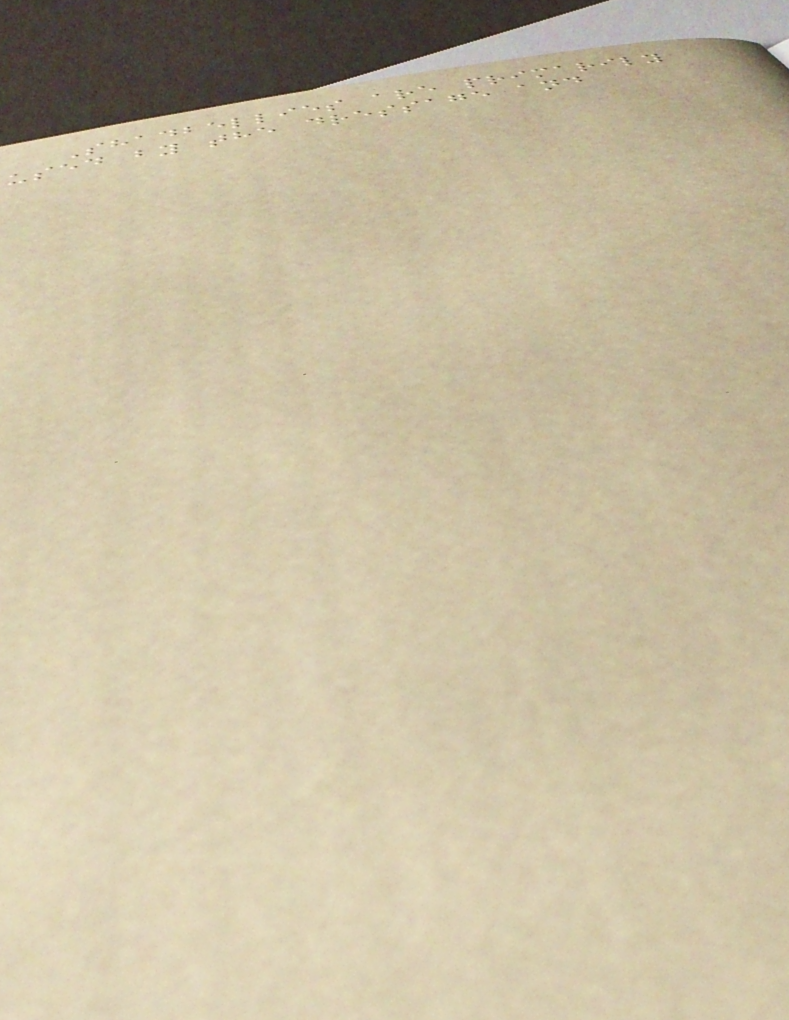Shadbellies are primarily
used by the dressage and
